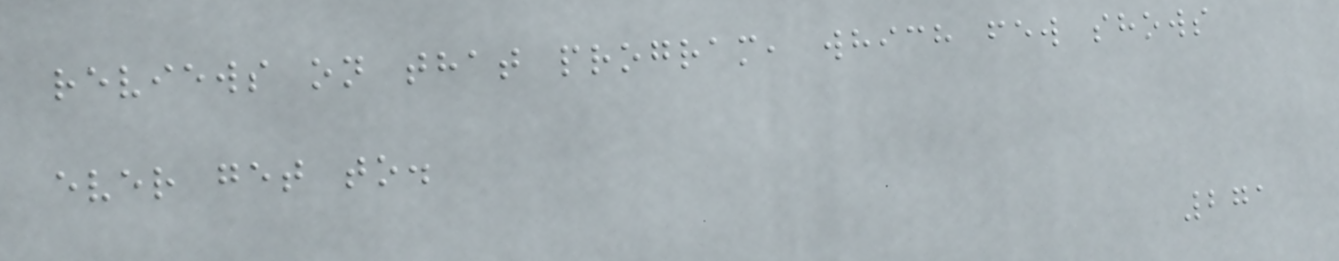reviews on that program, which few shows
ever get to.
271
